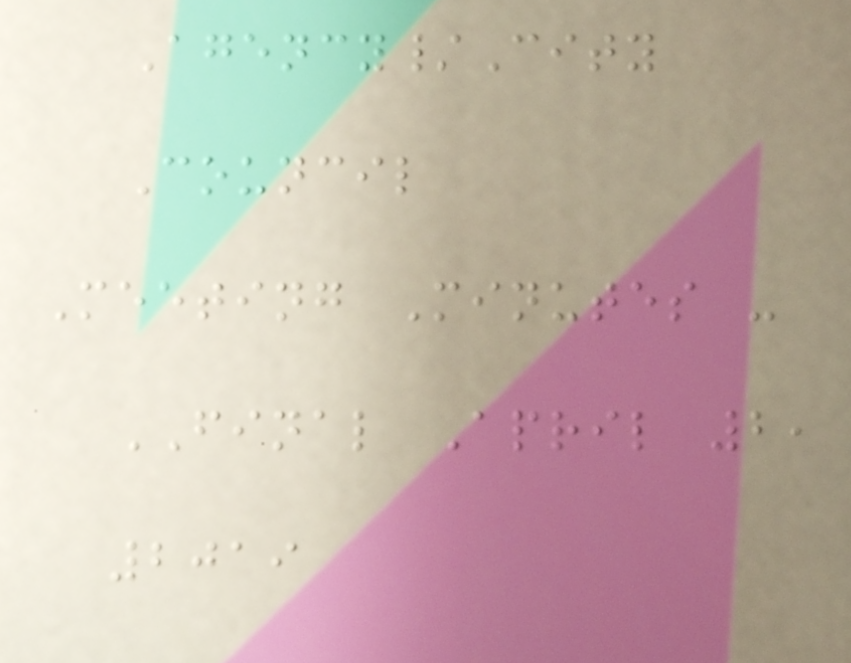Agency/City
Council
Meeting Minutes -
FINAL April 2,
2019
